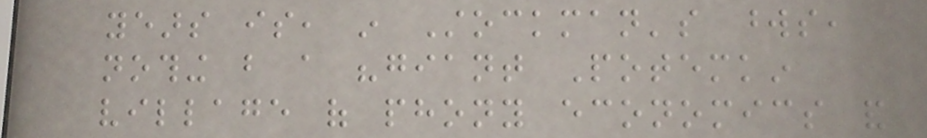years is, in Stockman's words,
nothing but a "giant Potemkin
village of phony economics and
